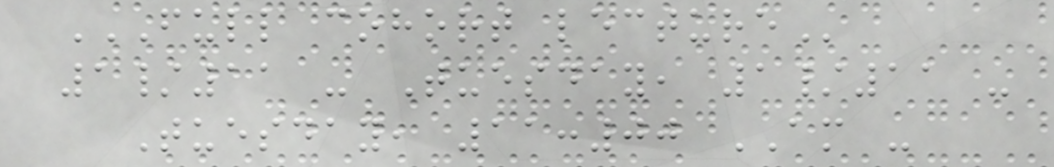FULL COHORT LECTURE
1/11 - Tuesday, 1/11 -
Tuesday, 11:00 AM -
